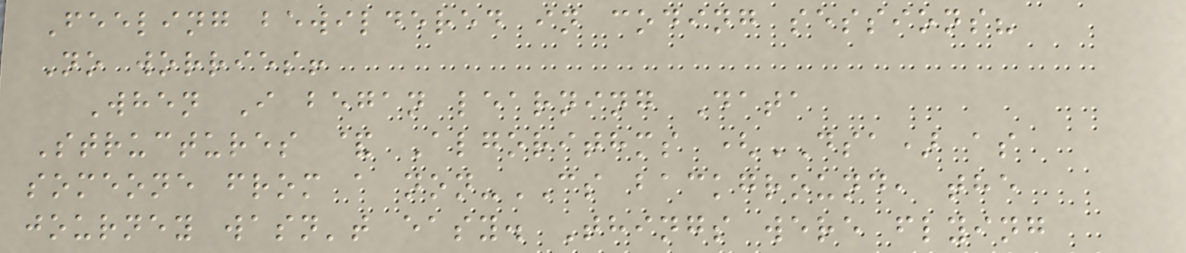Feeling bewildered in coding sessions?
No worries!
When I began learning Data
Structures & Algorithms (DSA) as
someone from a non-CS background, the
journey wasn't easy. Things were flying
